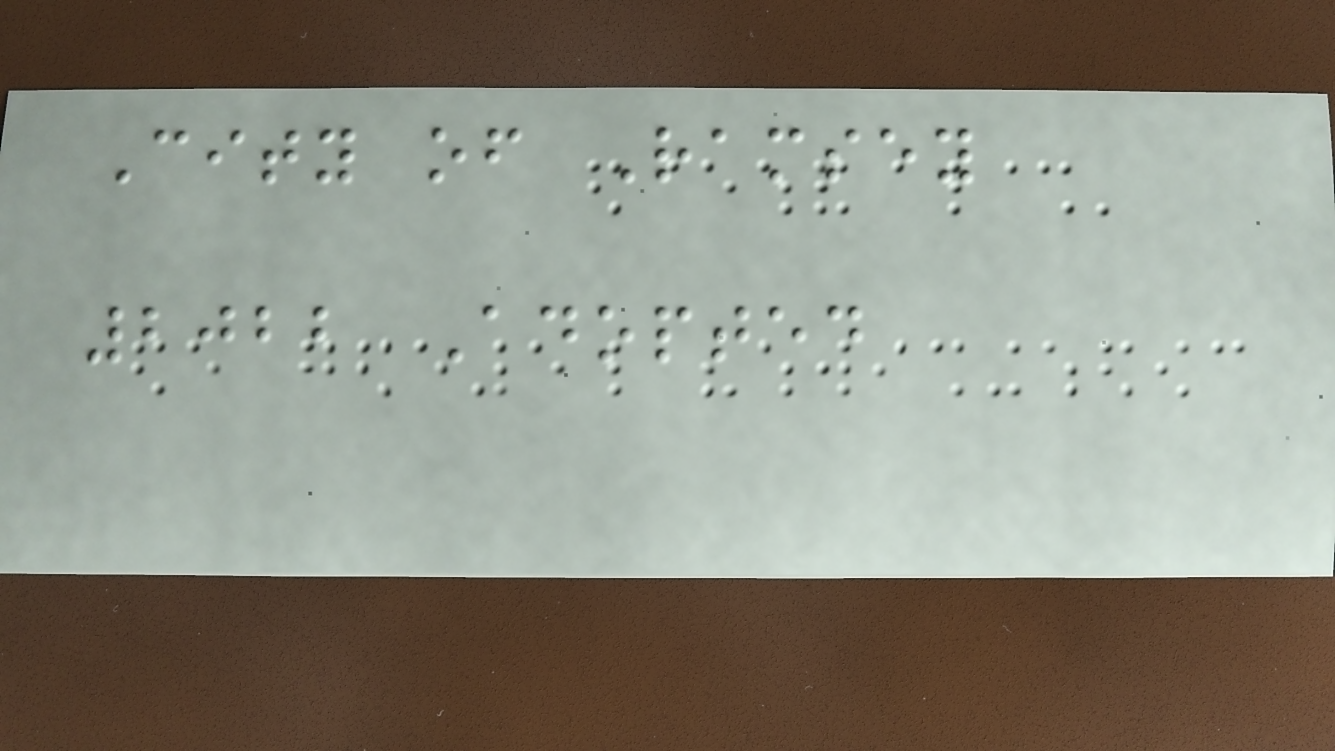City of Ramsey
2022 Adopted
